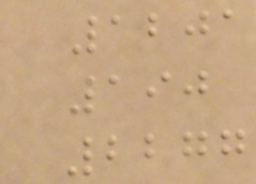1201
190
2277
